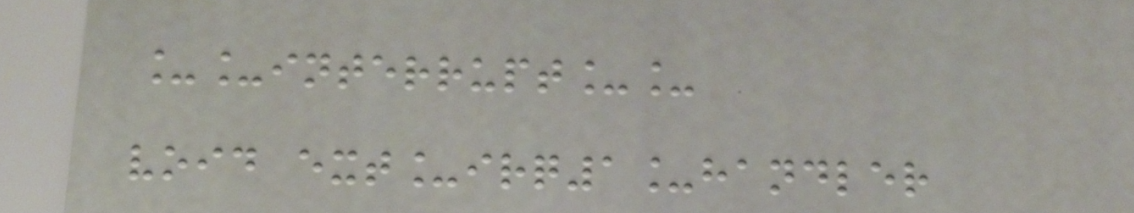__interrupt__
void ext_irq1_handler
